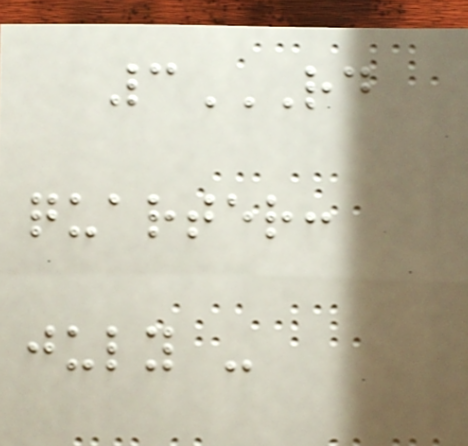3RD
QUARTER:
JULY -
